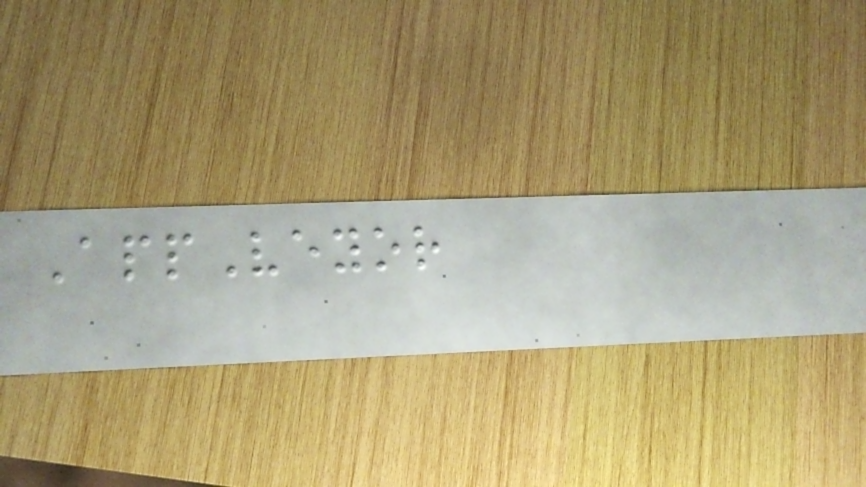AppVeyor
